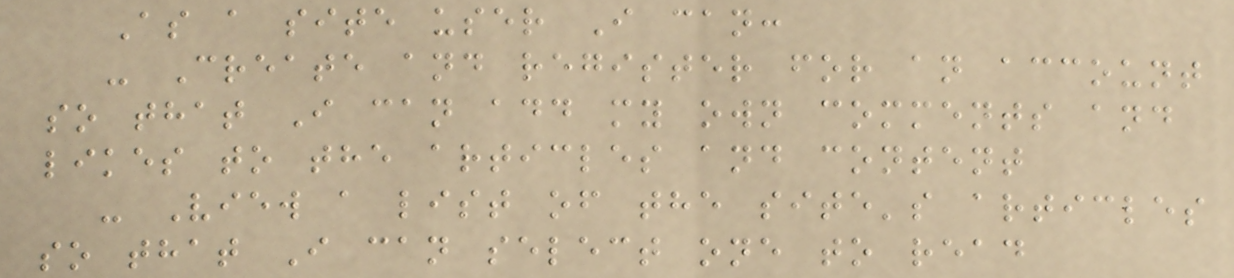As a site user I can:
- Create and register for an account
so that I can add my own comments and
likes to the articles and content
- View a list of the site's articles
so that I can select one to read
